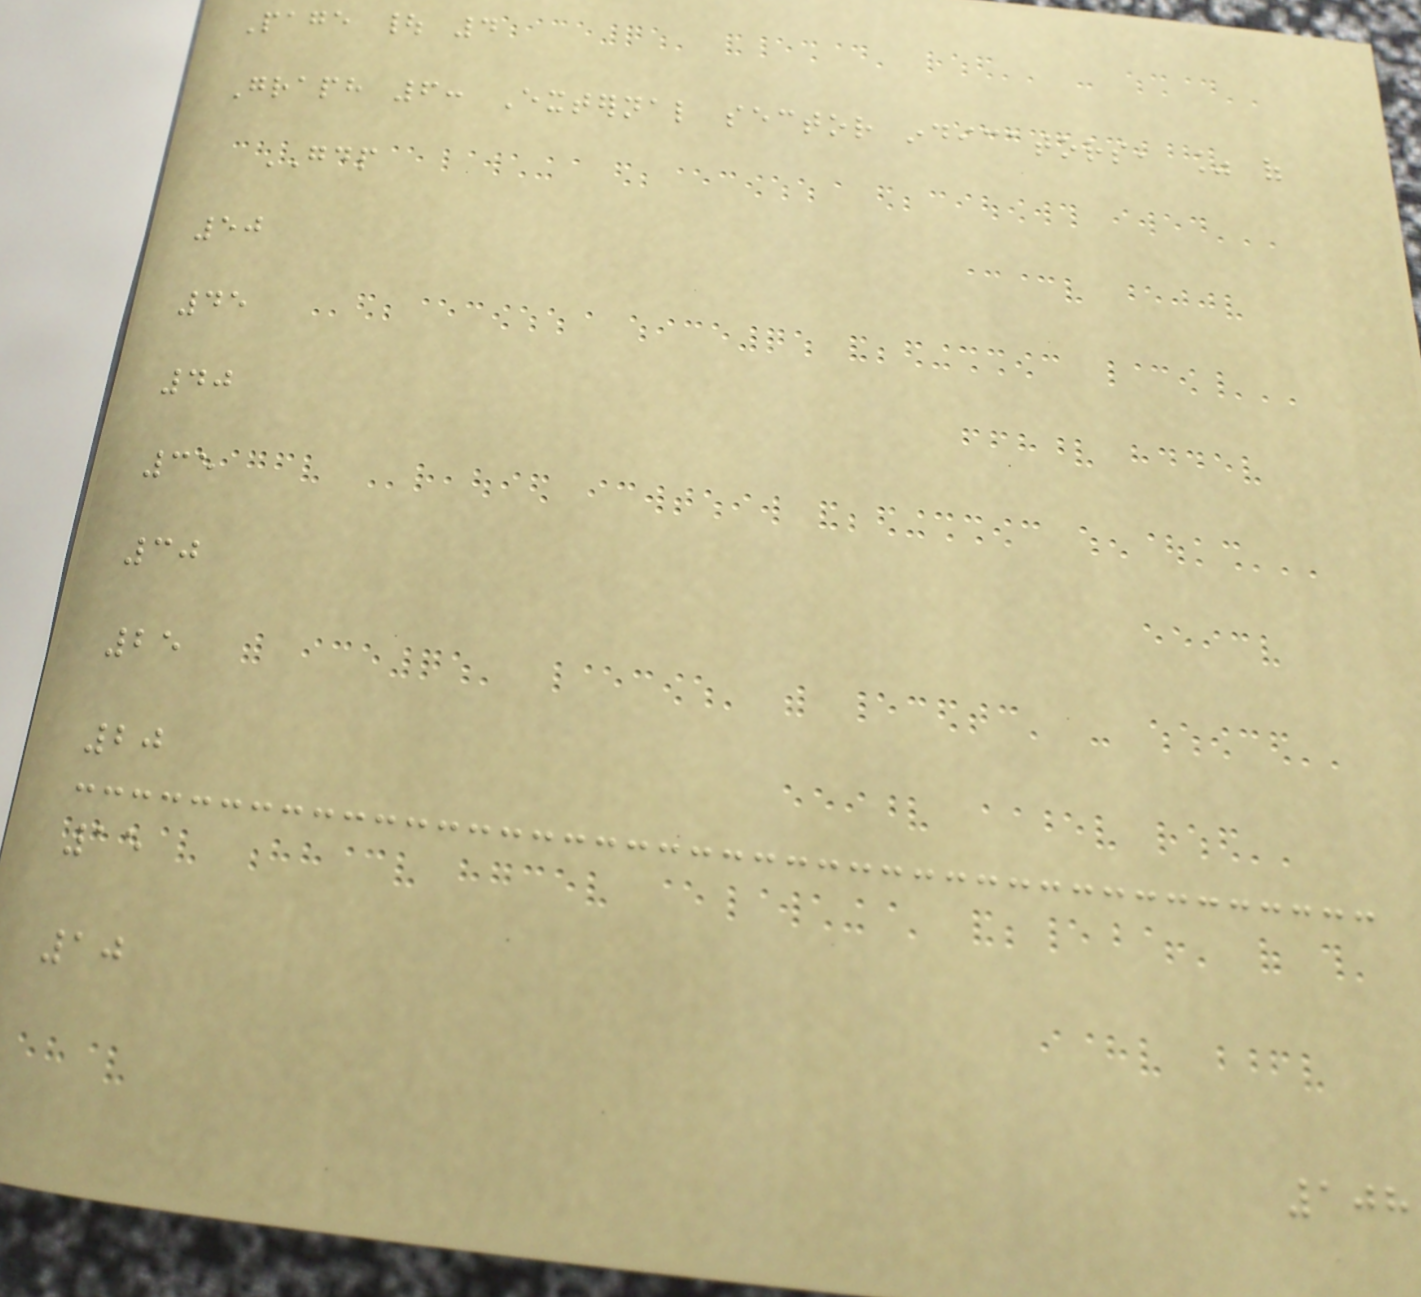Page | 4
Graph 6: External sector indicators, % of
GDP
50
45
40
35
30
25
20
15
10
108
